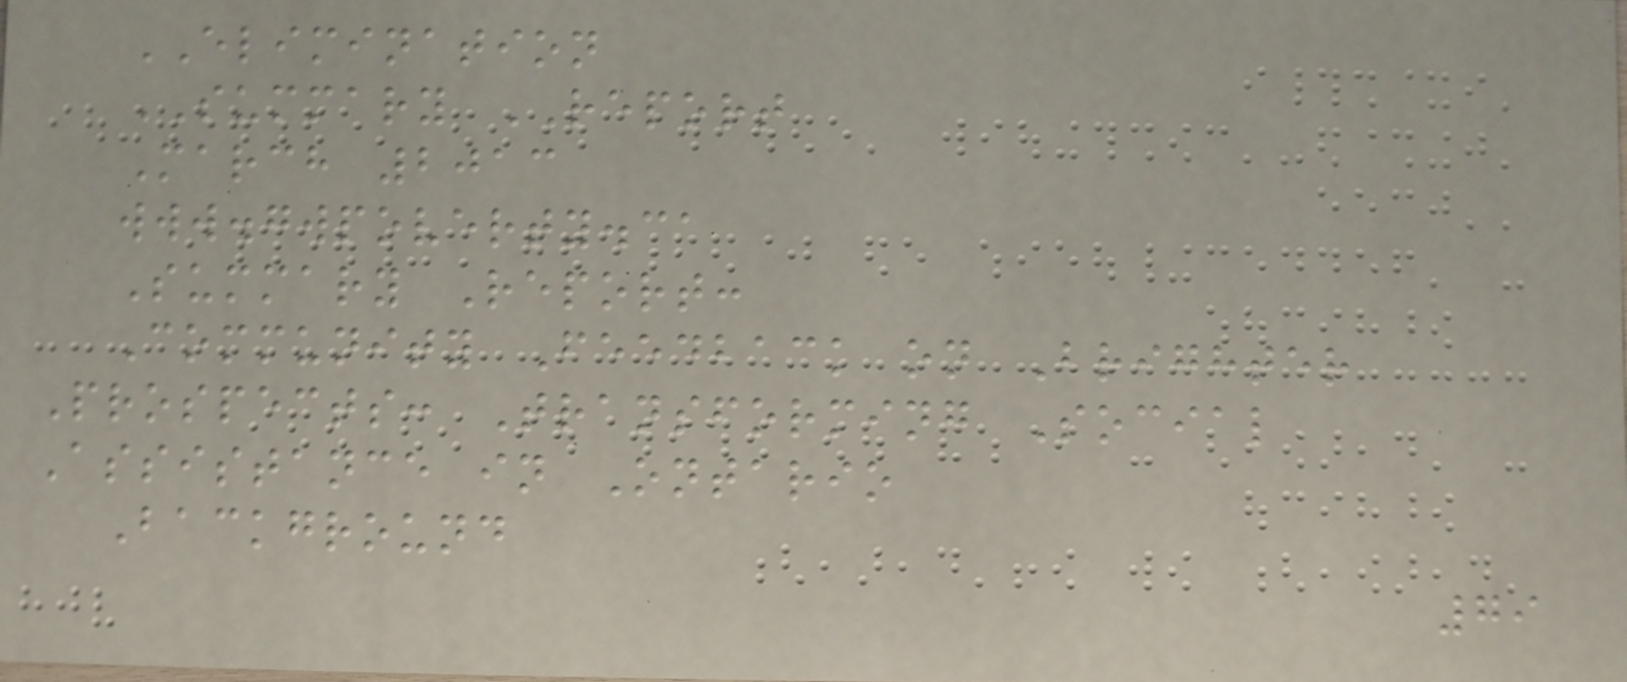ELIMINATION
SUMMARY REPORT
March 2013
www.gwpoverty.ca
Summary Report:
Community Feedback on Brighter
Prospects: Transforming Social
Assistance in Ontario
Background
79
